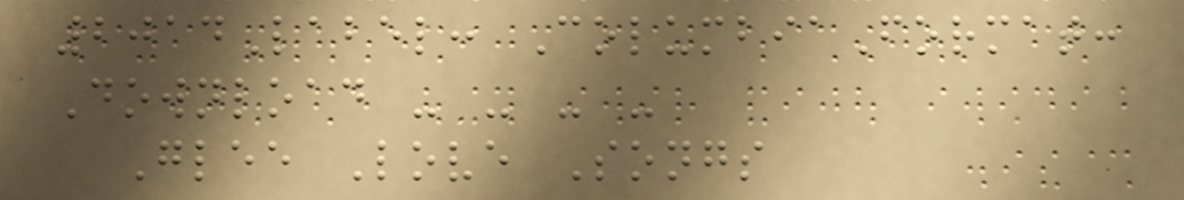2014Label: ColumbiaFormat:
Download - - - -
Glee Love Songs
